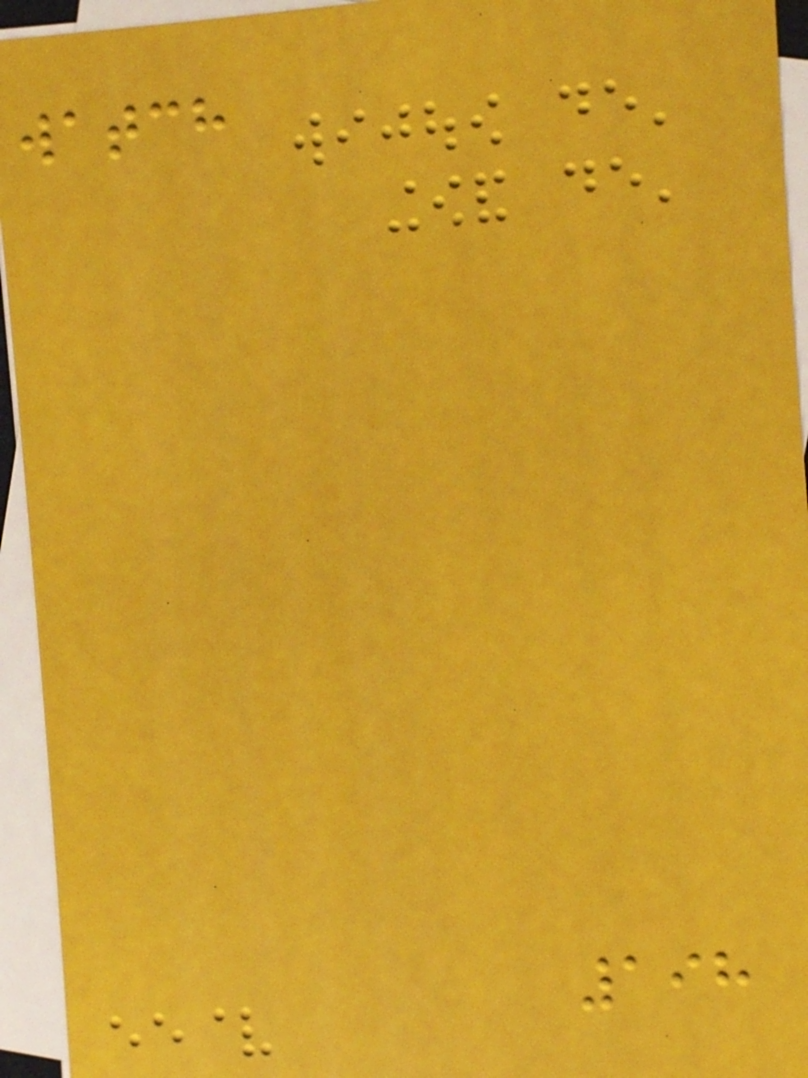watch
198
